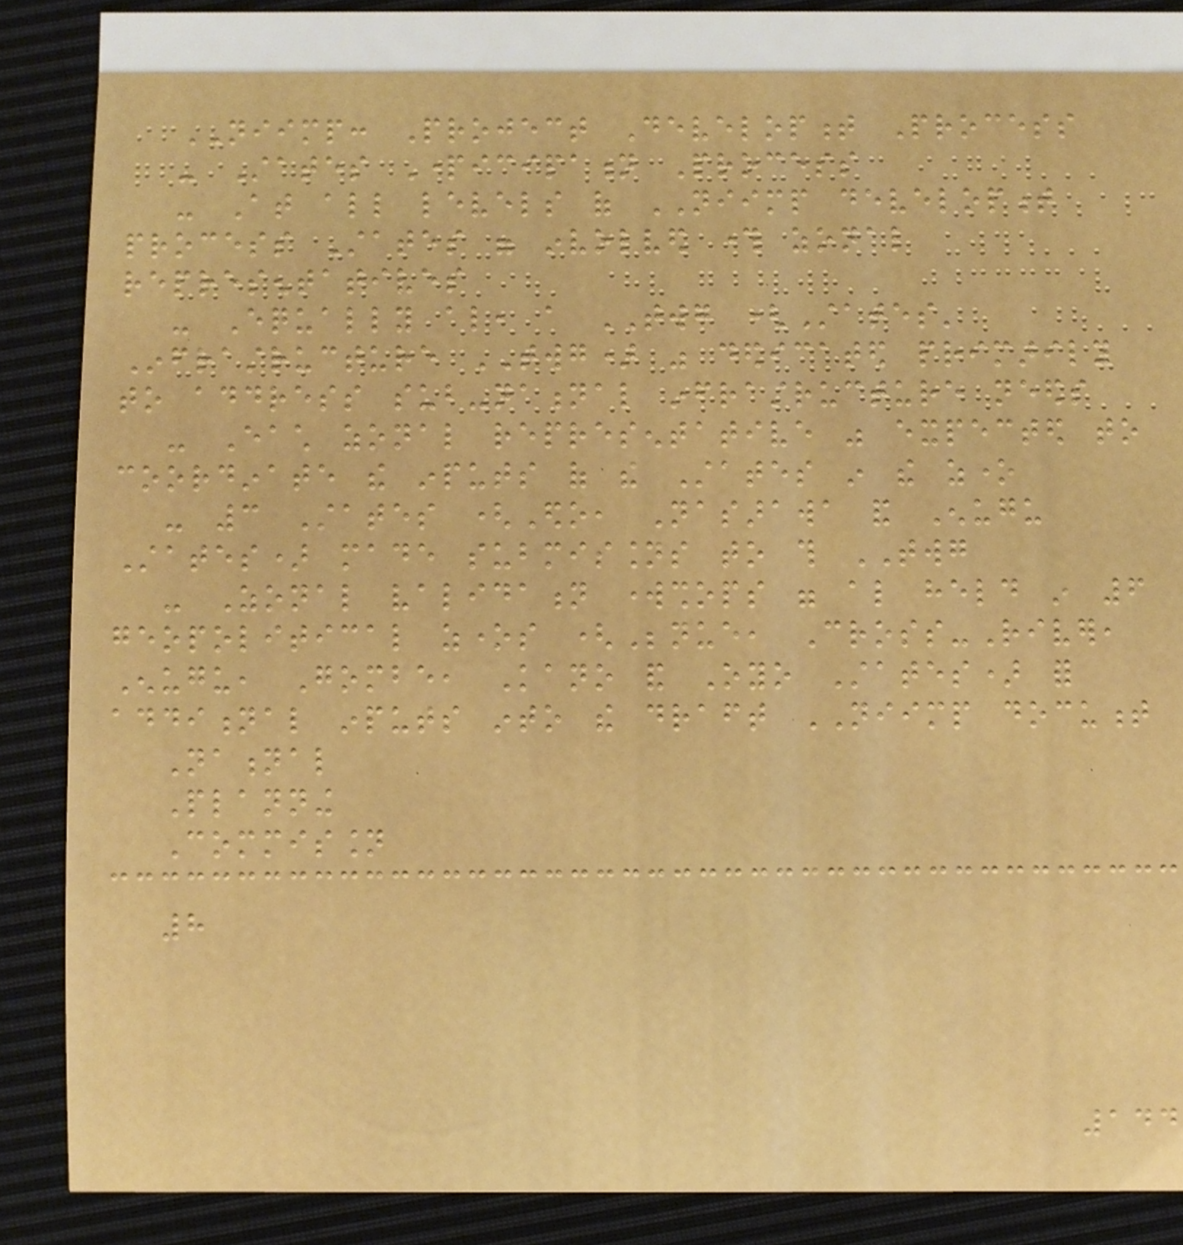NIIMP: Project Development Process
- States Participation Process
- At all levels of NIIMP development
process States were involved through zonal
representatives
- Equally also, a TWG (States'
Infrastructure TWG) was dedicated primarily
to address sub-national infrastructure needs
- Each zonal representative was expected to
coordinate the inputs of the States in the zone
- 3 States (Edo, Nasarawa and Enugu
States) made submissions to this TWG
- Zonal validation workshops were also held in 6
geopolitical zones (Benue, Cross-River,
Enugu, Gombe, Kano and Oyo States) for
additional inputs into the draft NIIMP document
National
Planning
Commission
8
144
